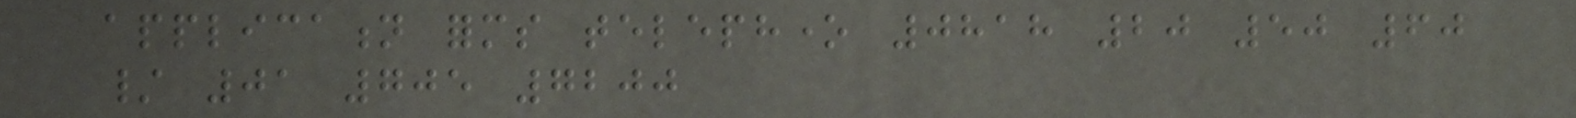application forms telephone 0818 20 50 60
/ 01 705 7200
